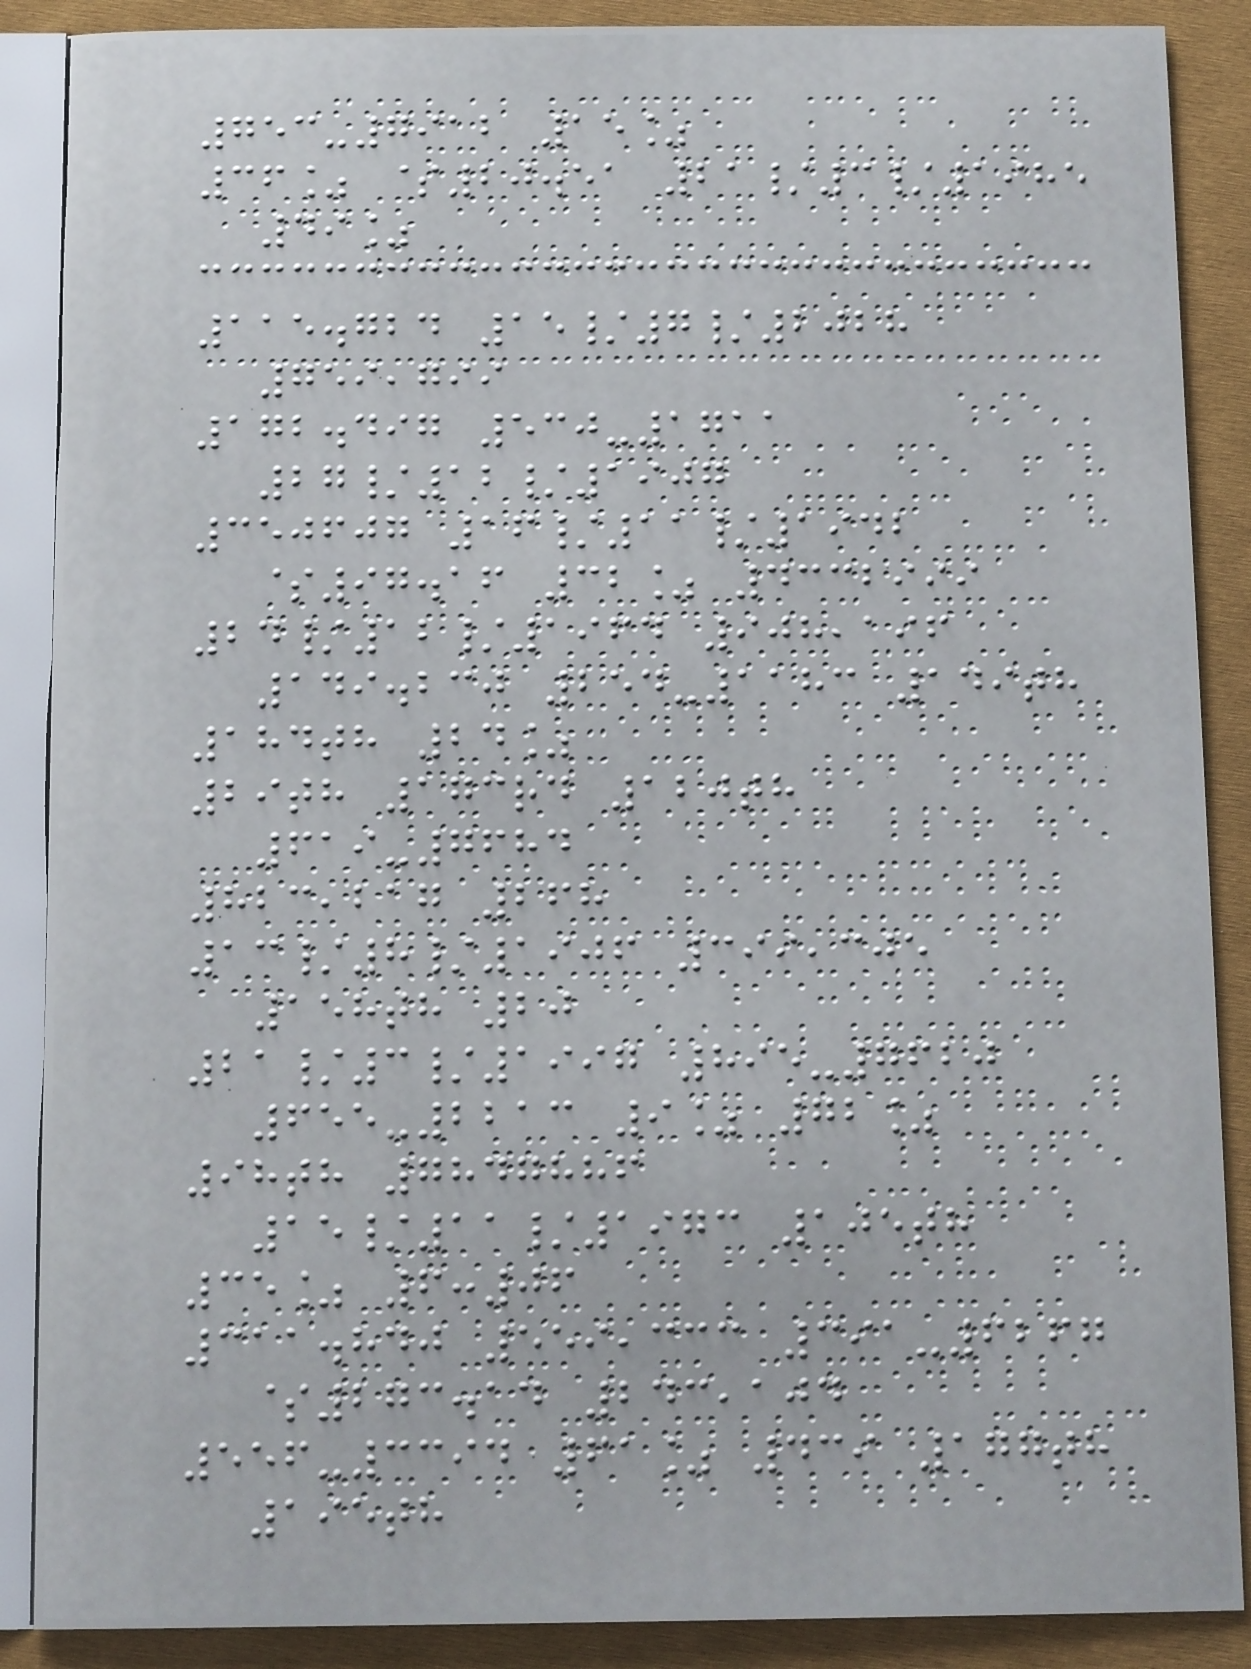753-7912 15%
36% $20.51 21/3/1985
49%
115.724 15/7/2028
759,799
172.497 530-1711
27/12/1907
350607 16/11/1942
$97.16 32% 4332999
24/12/1964 908,196
149.230 254-1183 149th
184th 24%
29th 173rd 120th
619-7684
823,217 268
13/8/1906 399,305
158th 20
21/3/1997 895-7620
655-2213 9% 72%
98th 7847886
15/11/1973 105th
35% 6:06
311.840 559,333 391-6267
$273.14 243,104
556-3394 61% 439 177th
195th
